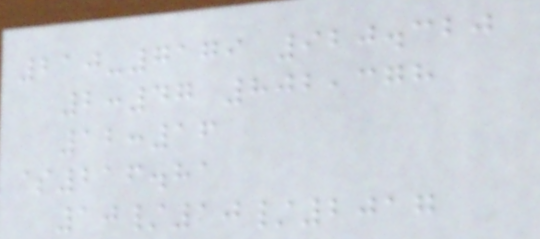210-7179 920.320
2:47 802,378
12:16
$216.81
10/10/2017
